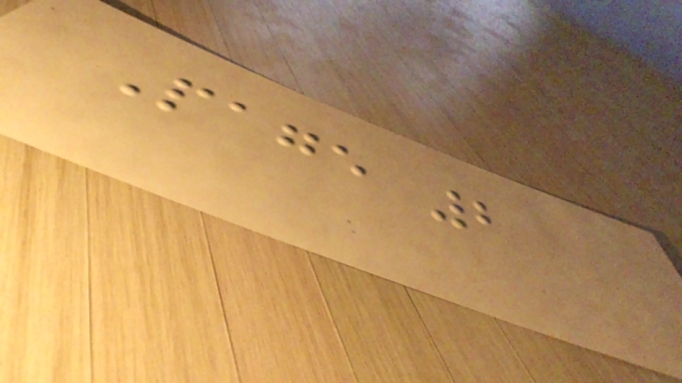Page 2
